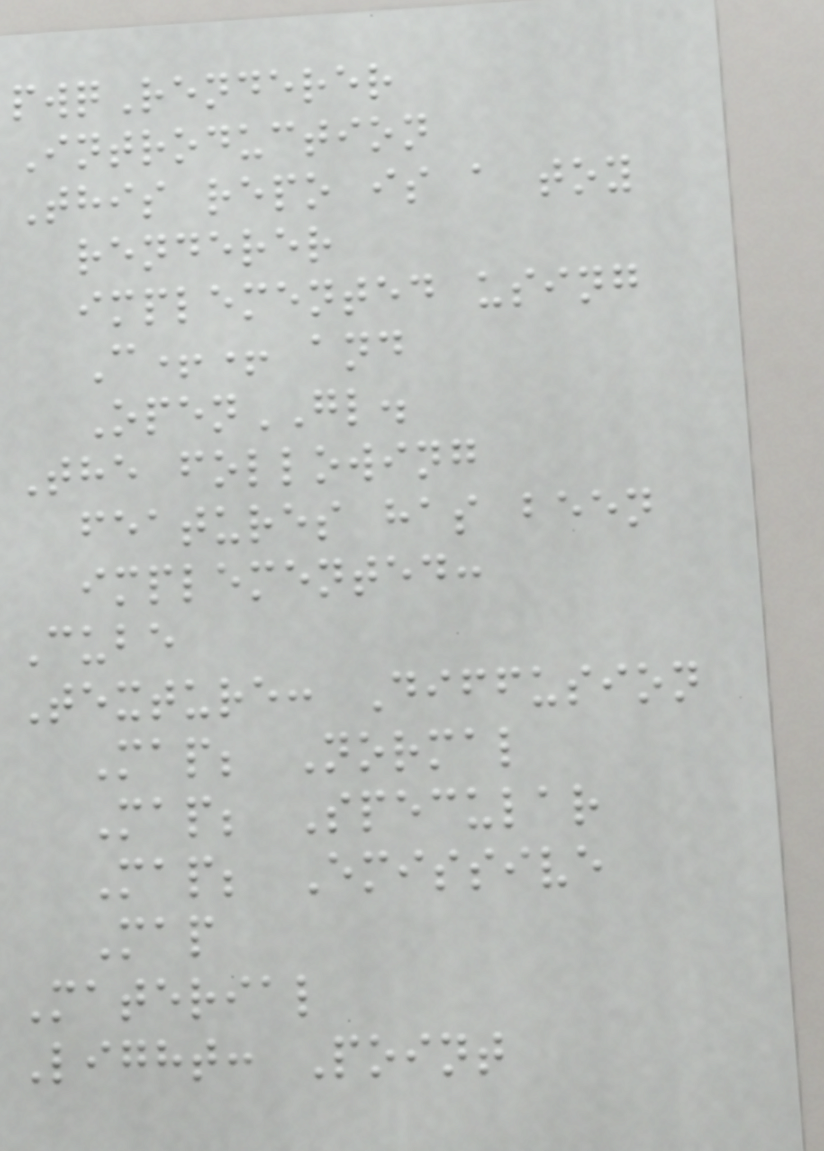pwqRenderer
Introduction
This repo is a toy
renderer
implemented using
C++ and
OpenGL.
The following
features has been
implemented:
Cube
Texture: Diffusion
Map; Normal
Map; Specular
Map; Emissive
Map
Material
Light: Point
